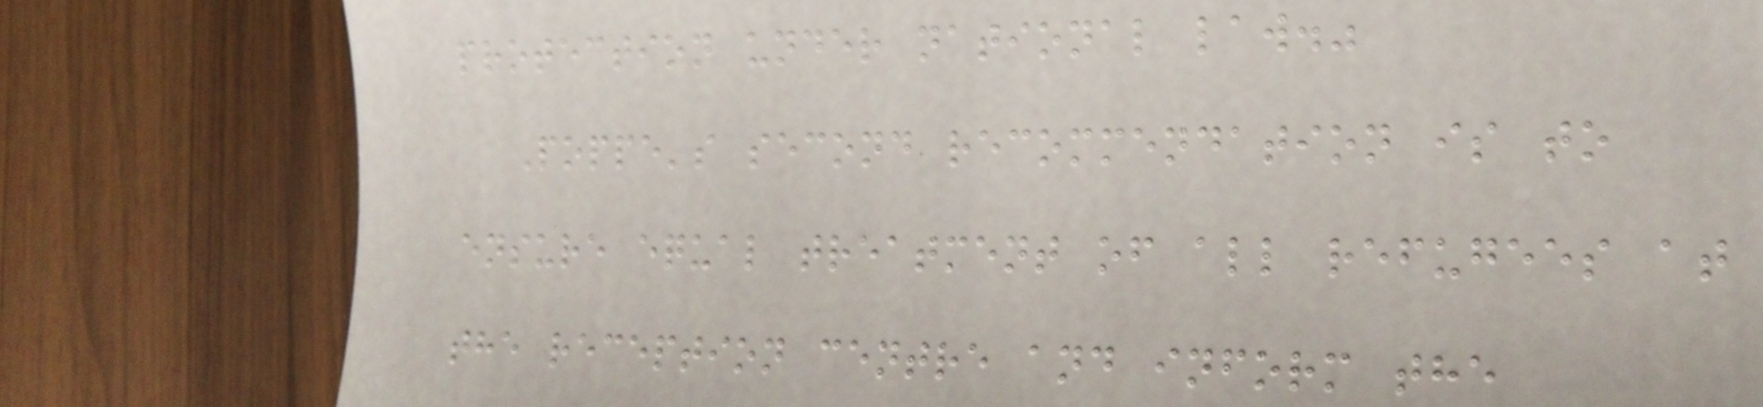protection under national law."
Poppe's second recommendation is to
ensure equal treatment of all refugees at
the reception centre and inform the
